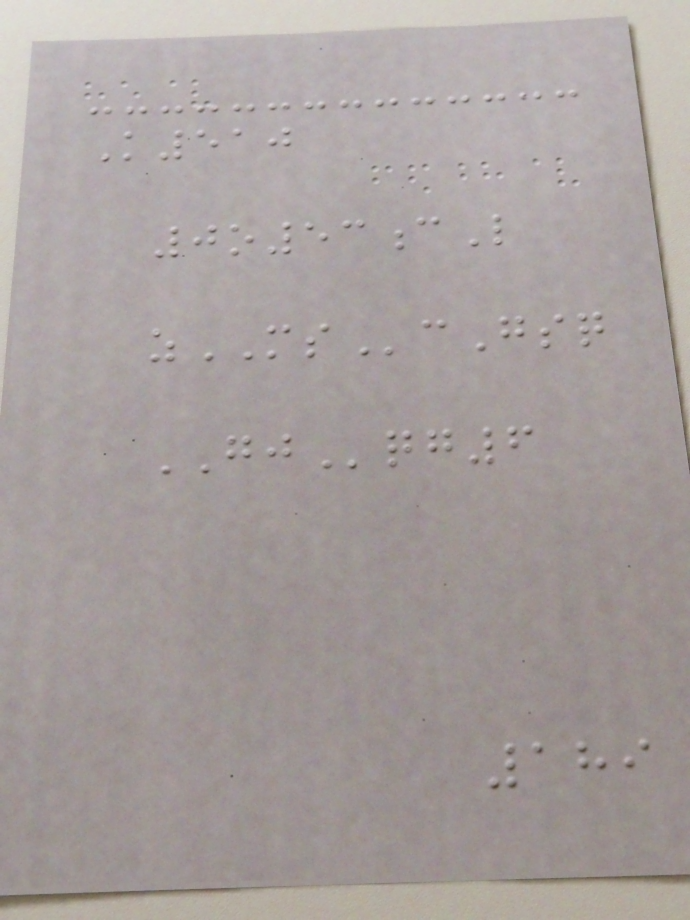K510
0o53cL
zMScGsq
GJqg6
189
